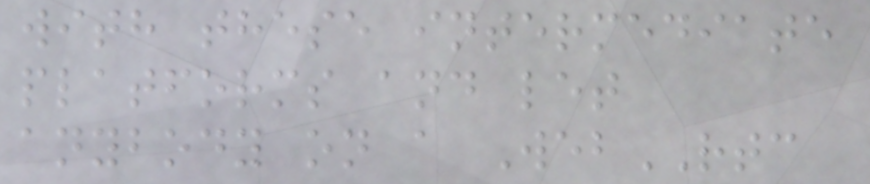with these intermediate
platforms and let
anybody on a WebRTC
